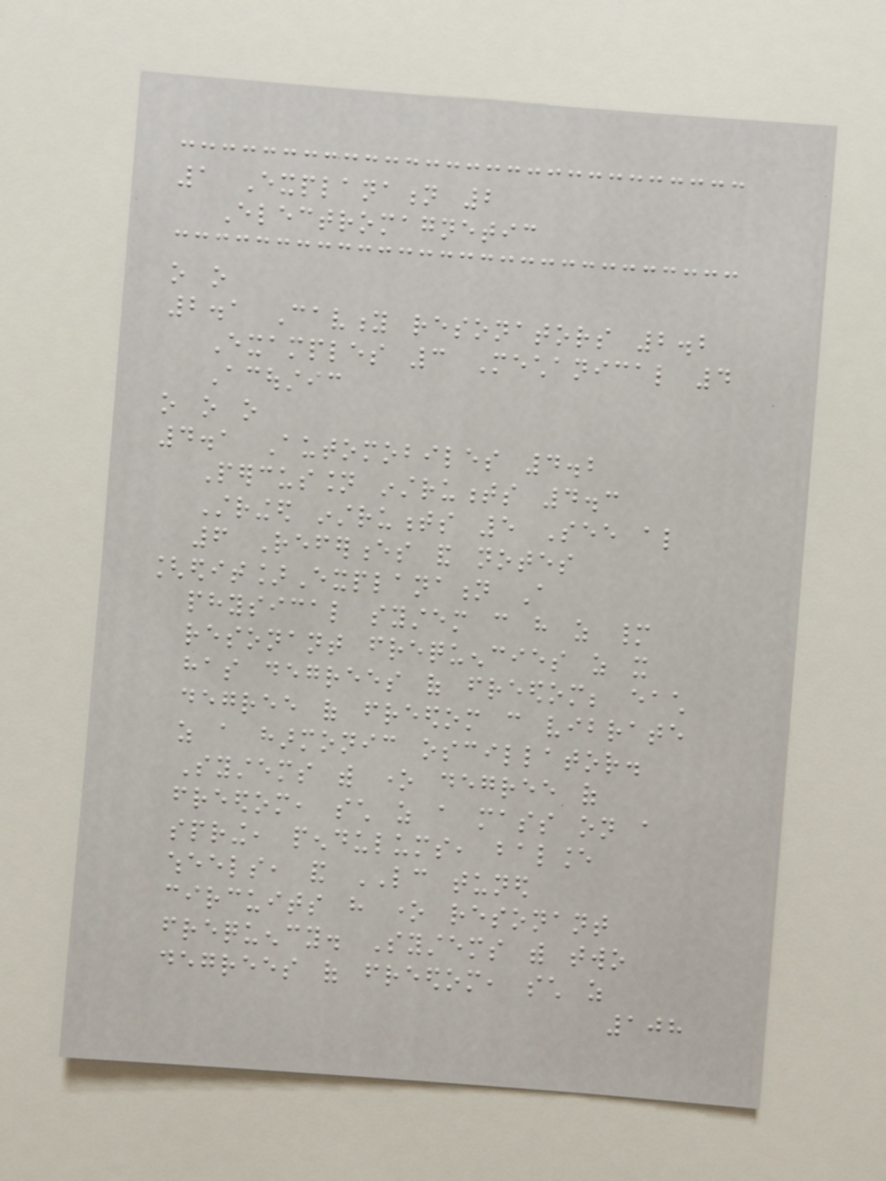1 Explanation 2
Electromagnetic
o o
2.1 Cavity resonators 2.2
Examples 3 Mechanical 4
Acoustic
o o o
4.1 Automobiles 4.2
Percussion instruments 4.3
Stringed instruments 5 See also
6 References and notes
[edit]Explanation A
physical system can have as many
resonant frequencies as it
has degrees of freedom; each
degree of freedom can vibrate
as a harmonic oscillator.
Systems with one degree of
freedom, such as a mass on a
spring, pendulums, balance
wheels, and LC tuned
circuits have one resonant
frequency. Systems with two
degrees of freedom, such as
108
